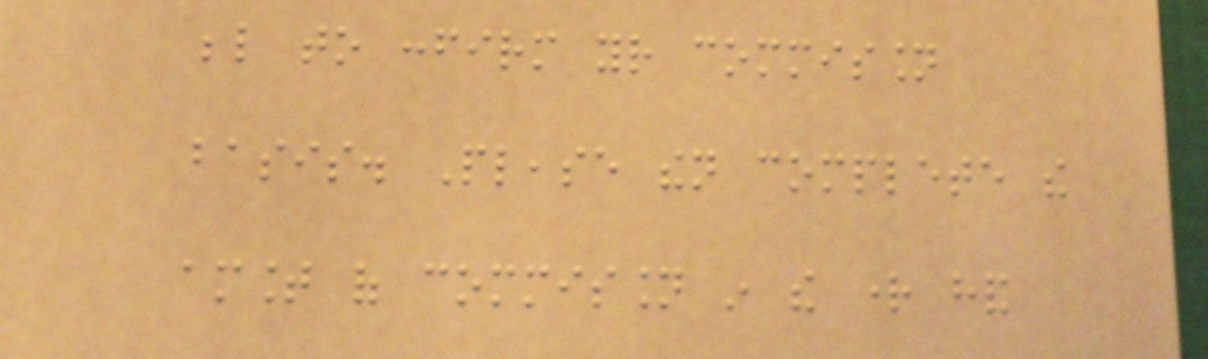below to confirm your commission
basis. Please then complete the
amount of commission in the right hand
